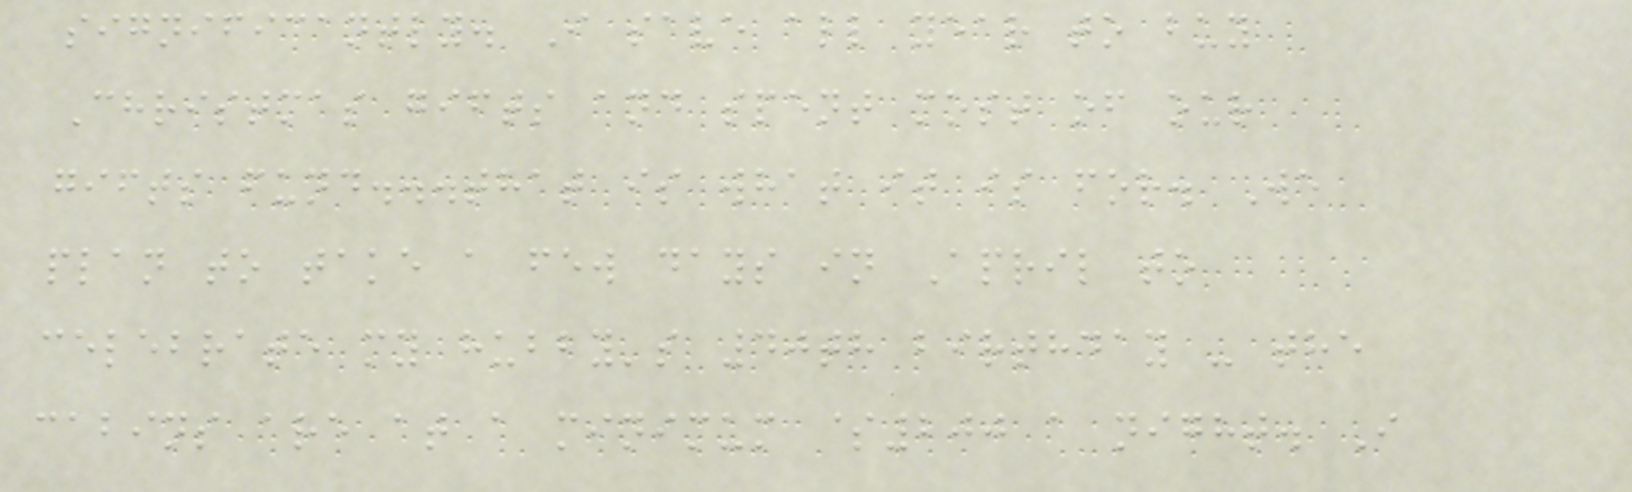significantly. I save all year to buy
Christmas gifts and spent most of our
gifts fund...that is what it is for. We
plan to take a few days in April to
celebrate my hubby's 40th birthday - the
cabins are at a minimum $200 a night. I
